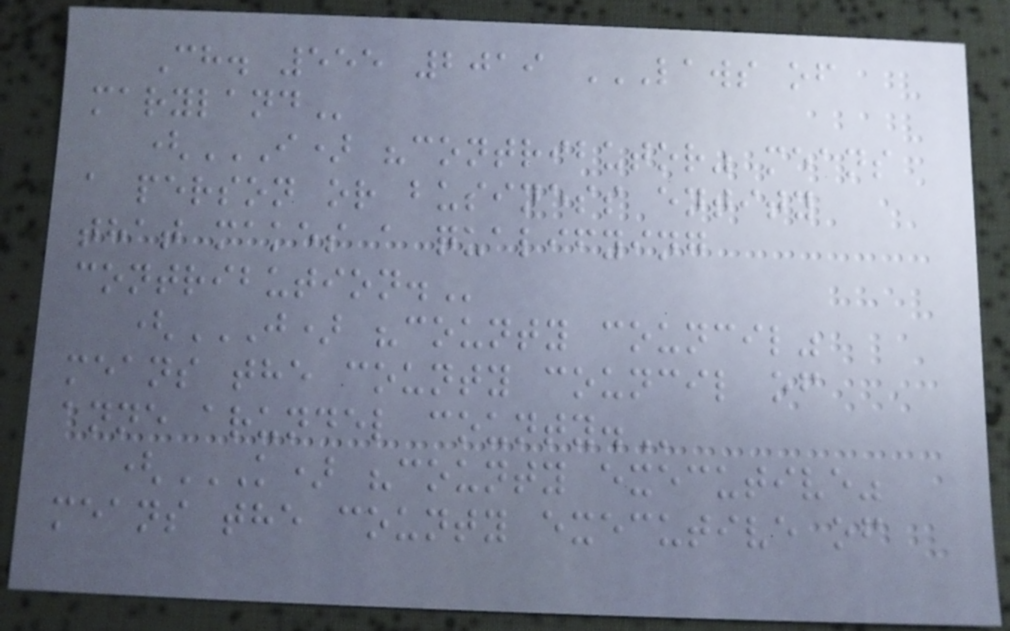Ch. 555 2019 LAWS OF
MARYLAND
(I) "CONTRIBUTOR" MEANS
A PERSON OR BUSINESS ENTITY
THAT MAKES A QUALIFYING
CONTRIBUTION.
(J) "COUNTY COUNCIL"
MEANS THE COUNTY COUNCIL OF
ANNE ARUNDEL COUNTY.
(K) "COUNTY EXECUTIVE"
MEANS THE COUNTY EXECUTIVE OF
